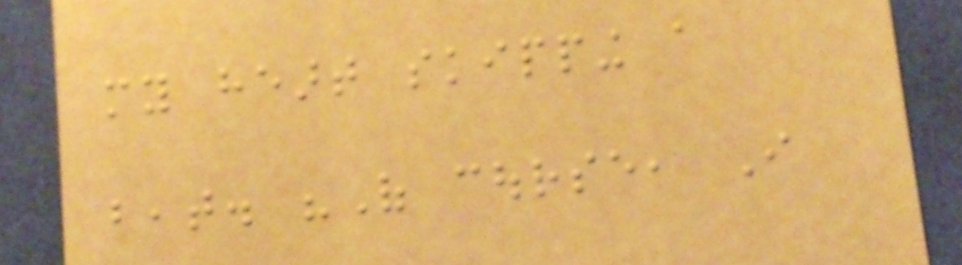my heart skipping a
beat. "Of course, I
